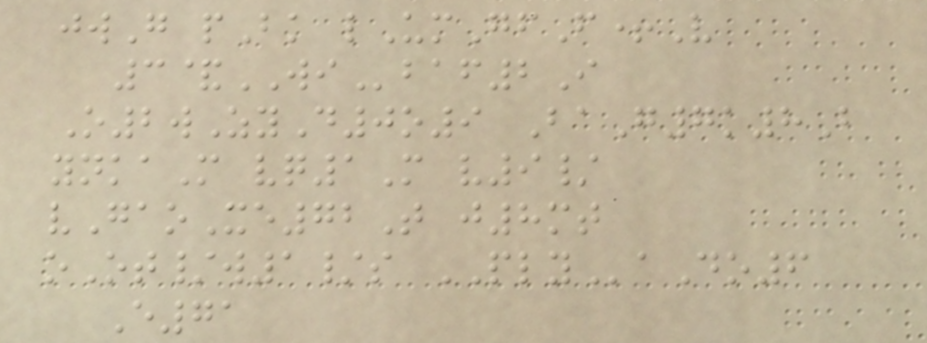jwG pBk lUmGfF+V
3&WIbaf2I
O2wZyD0o9 BaG7k8B
ynkaM vq1M v9/
vGaoXe72T j8mt
oOt/w1/s PLYaDo6
E71
